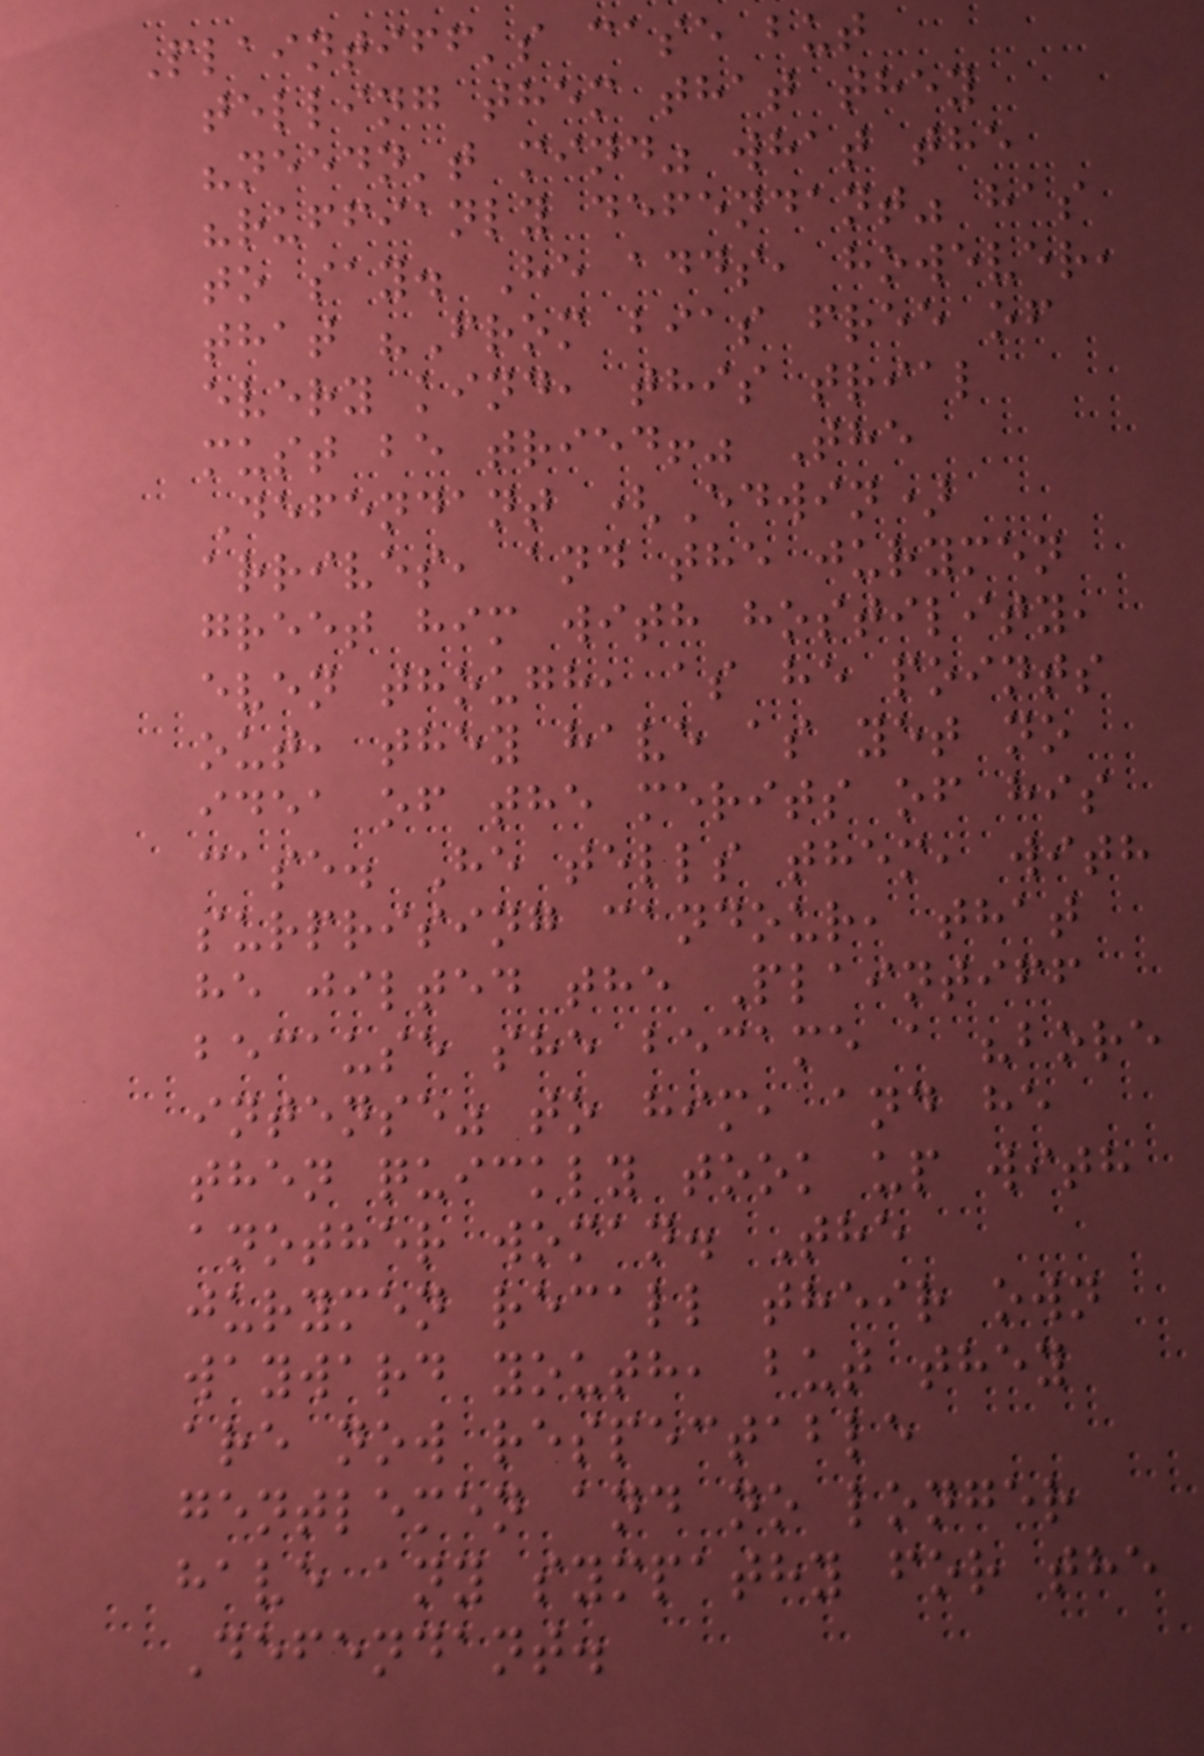Plaintiff's case but
telling them that they
"needn't mind" what the
"ruffianly defendant" has
to say. He adds, however,
that "From bias free of
every kind, this trial
must be tried!" The
Defendant (Edwin)
arrives, and the jurymen
greet him with hostility,
even though, as he points
out, they have as yet no
idea of the merits of his
case. He tells them, with
surprising candour, that
he jilted the Plaintiff
because she became a "bore
intense" to him, and he
then quickly took up with
another woman. The
jurymen recall their own
wayward youth, but they
are now respectable
gentlemen and no longer
have any sympathy for the
Defendant.
